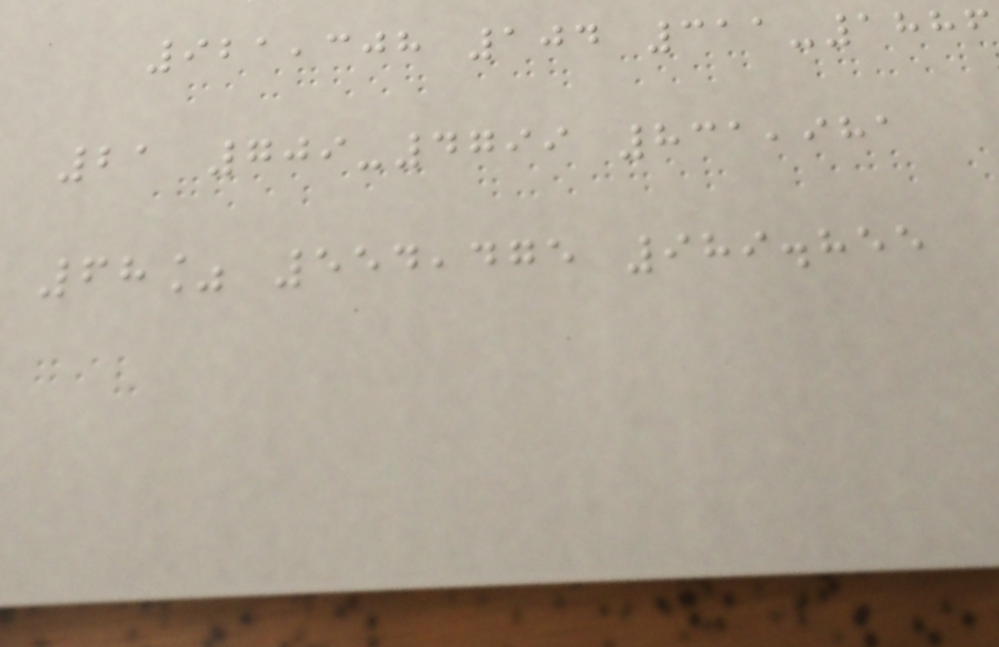921,308 104 311-1886
21 709-4799 831,981
68% 554,475 989.855
